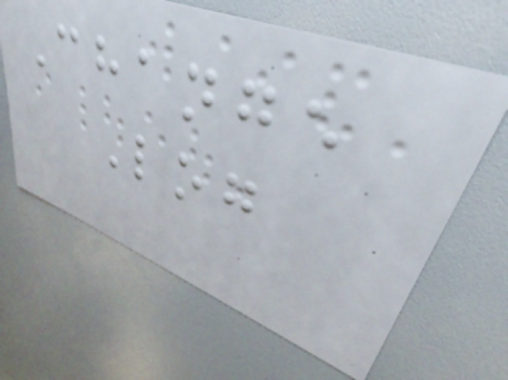Change
Log
